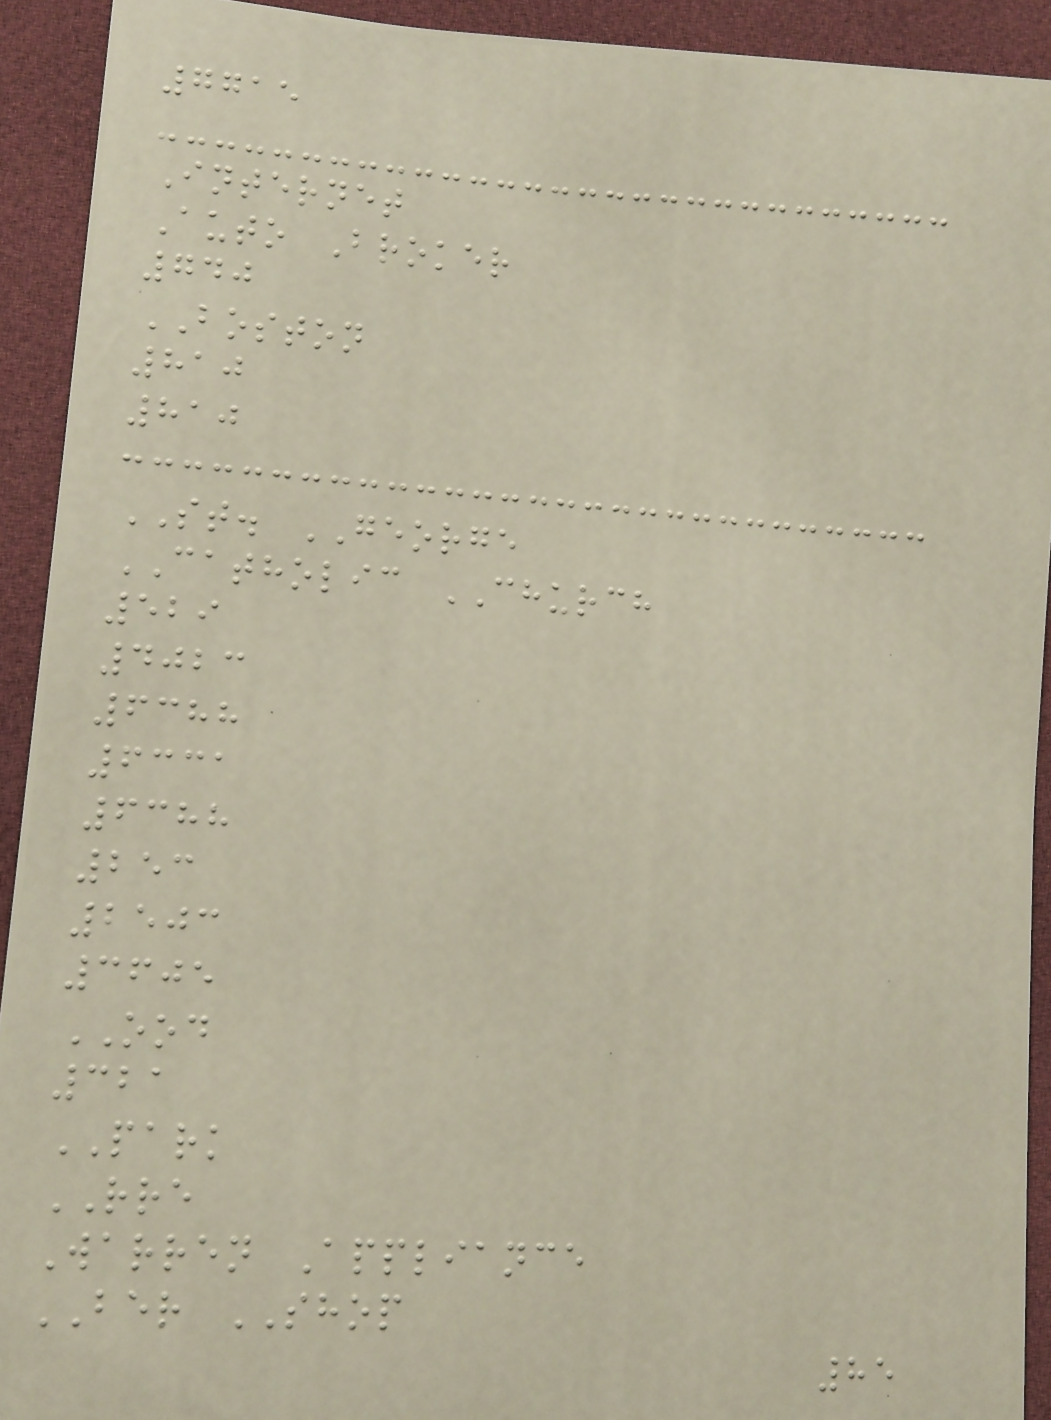7715
Internet
Auto Broker
740
BOSTON
810
810
ST. GEORGE
CATHOLIC CHURCH
529
4023
6388
6331
6388
253
2503
3605
OOD
321
PARK
RRE
Warren Appliance
BER SHOP
85
